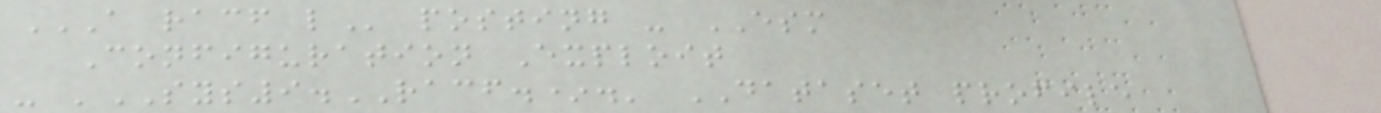A RACF L posting - ESM
Configuration Exploit
- 'SYS9.RACF.*.' DATASET profile
